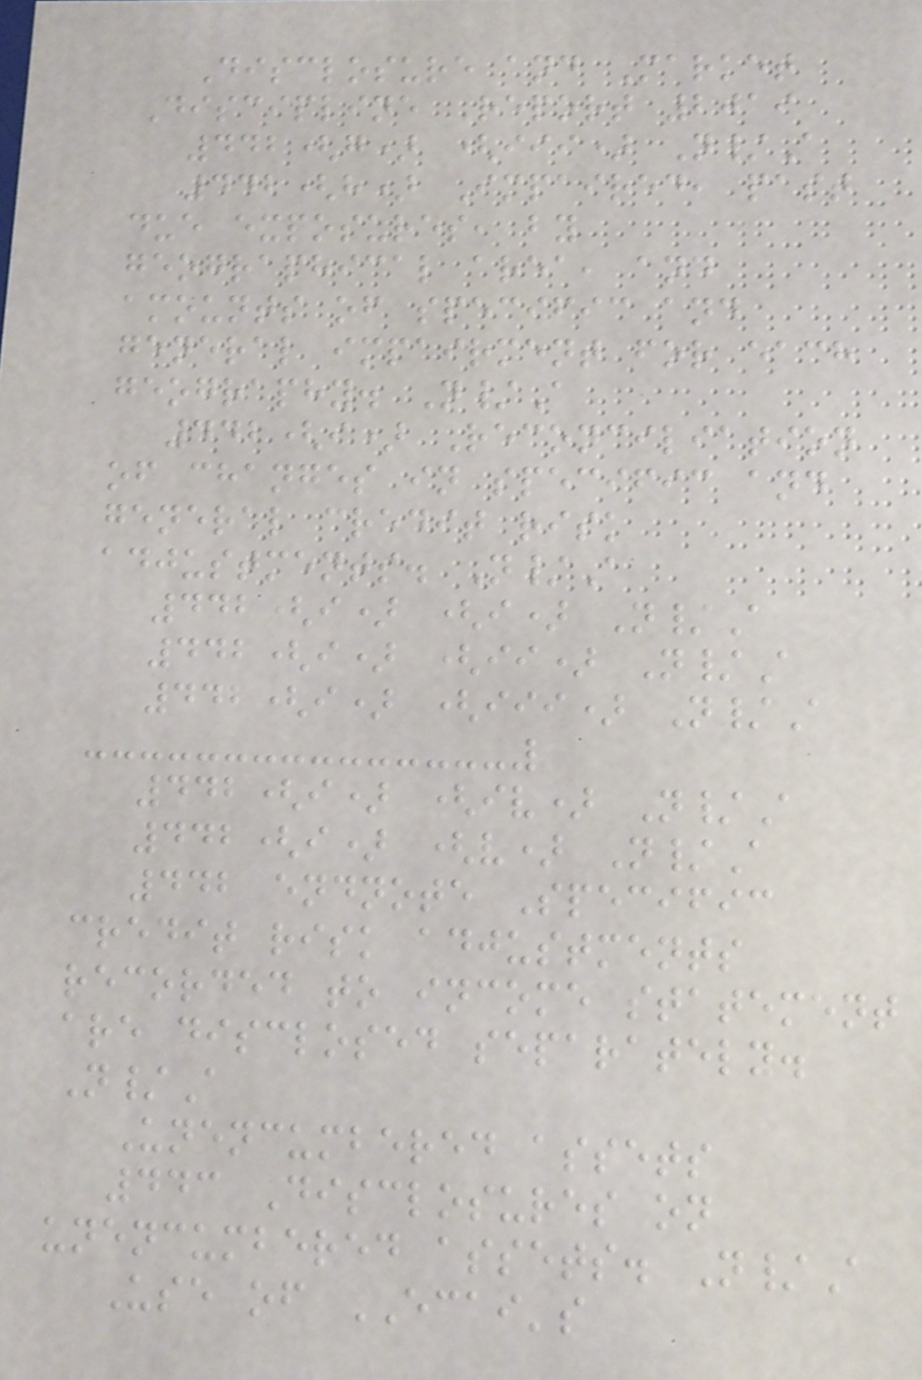Disclosure and Market
Discipline Report 2019
442(g) (iii) N/A
442(h) Impaired, past
due exposures, by
geographical area, and
amounts of specific and
general impairment for each
geography. N/A
442(i) Reconciliation
of changes in specific and
general credit risk
adjustments. N/A
442(i) (i) N/A
442(i) (ii) N/A
442(i) (iii) N/A
442(i) (iv) N/A
442(i) (v) N/A
442 endnote Specific
credit risk adjustments
recorded to income statement
are disclosed separately.
N/A
Unencumbered assets
443 Disclosures on
unencumbered assets. N/A
Use of ECAI's
